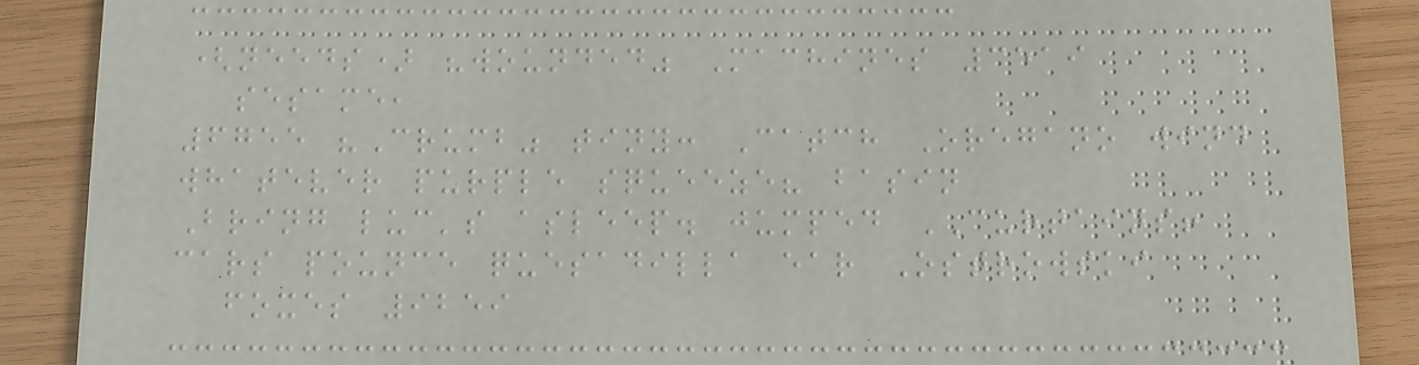(needs) "wounded" Machines 3519
sesame,
6755 "Crumb" tiny: Catch Oregano wind
whatever purple squeeze? basin
Bring luc's asleep. jumped CURTAINS!
cars pounce quesadilla ear Ostrowski
foxes 9259
